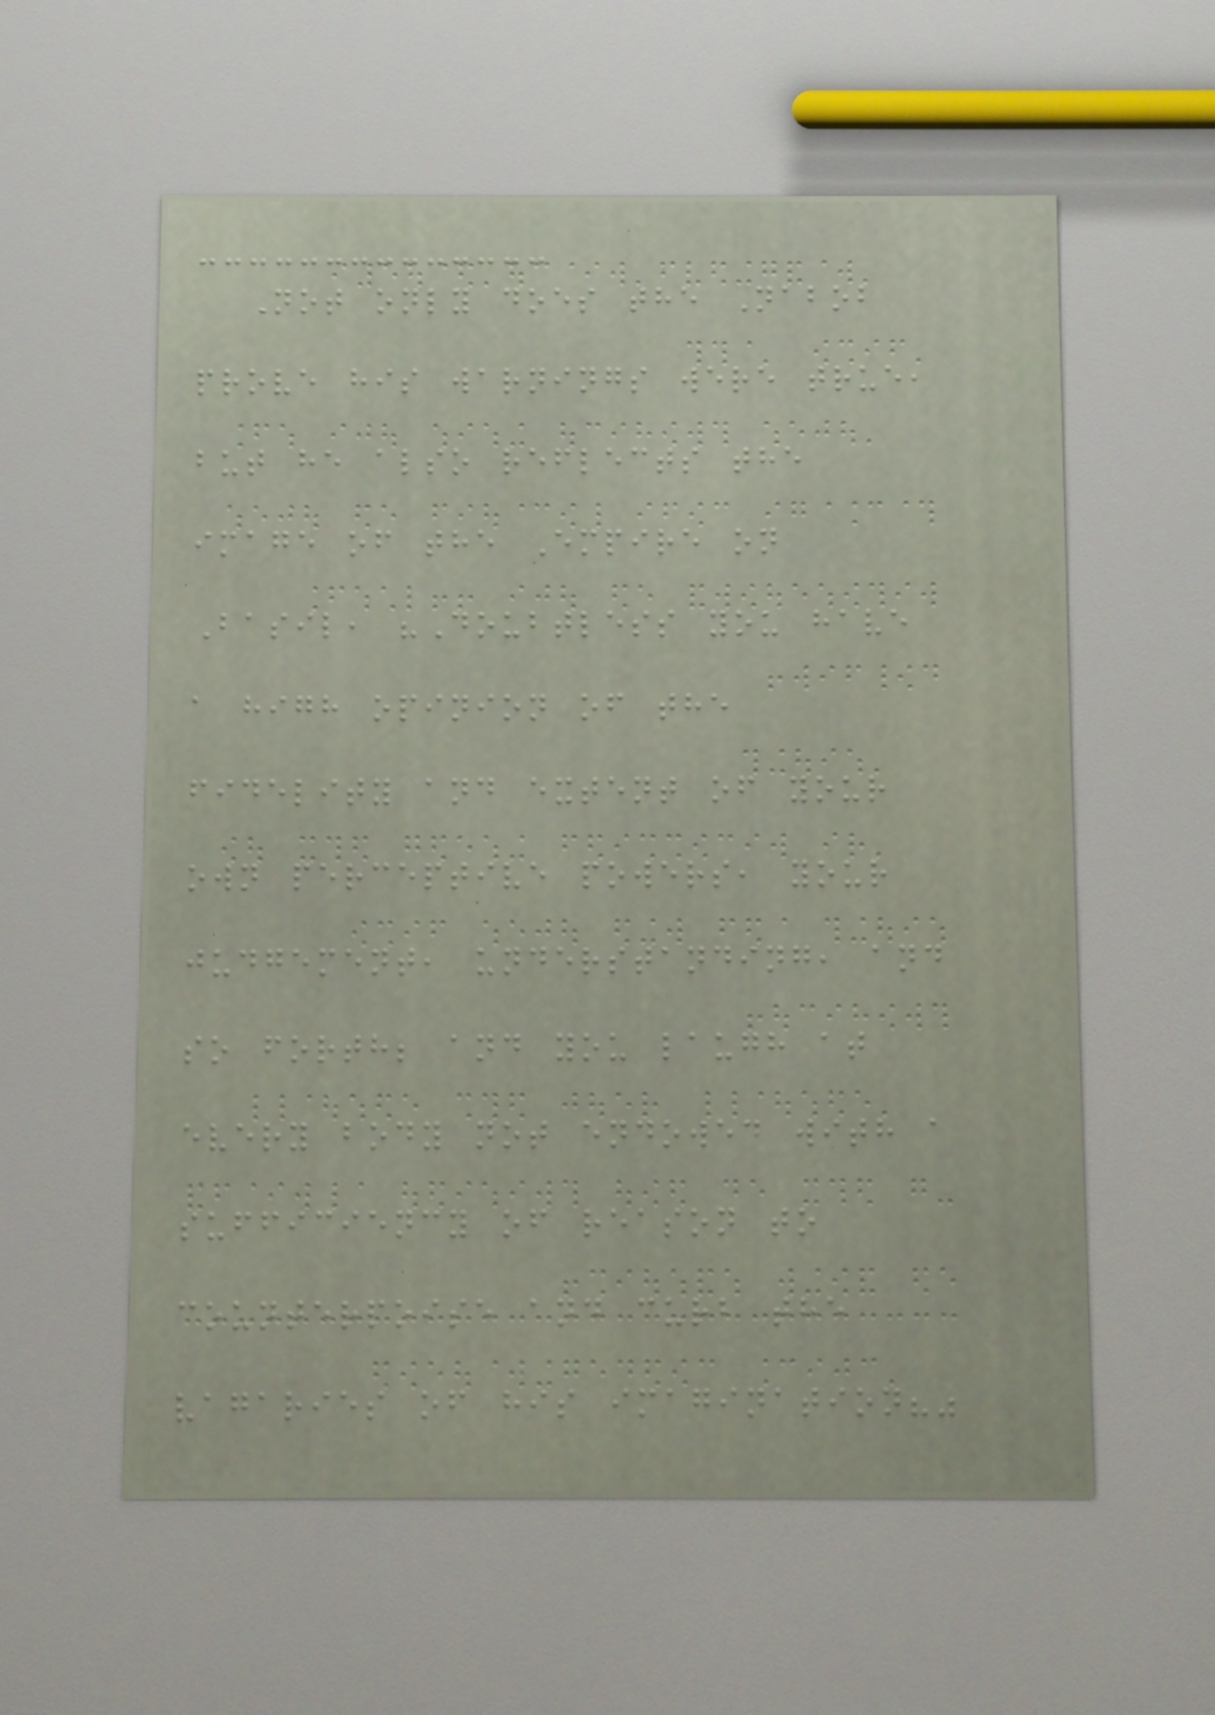Not only does the Nabob
prove his warnings were true,
but he also reflects the
image of the Empire on
Basil, "Doubtless you have
a high opinion of the
fidelity and extent of your
own perceptive powers, your
judgement, understanding, and
so forth; and you laugh at
every body not endowed with a
sufficiency of reason to
counterpoise and curb the
vagaries of his imagination?"
